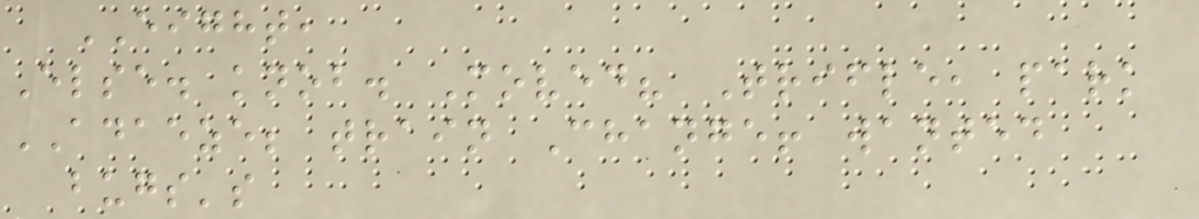EIGHT,
Else. knob. Moved? Trifle, park
ADAEZE; train Change! wanted
bugs's
